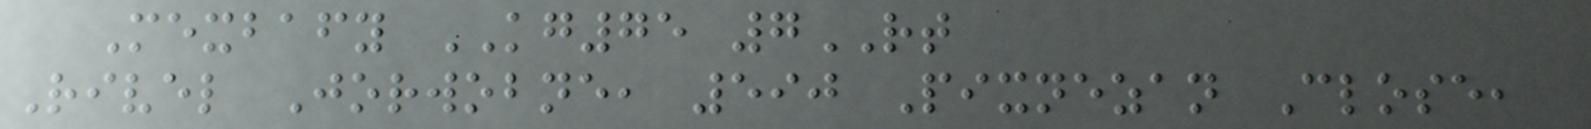Mexbafy KG75 7RT
Rivel Jorwobne, 590 Pixnezan Close,
